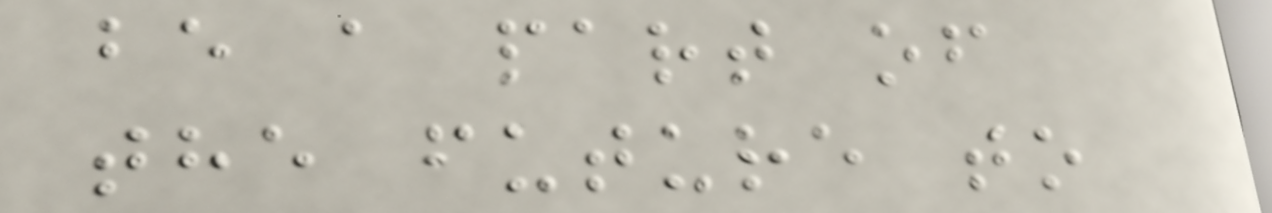be a part of
the future to
